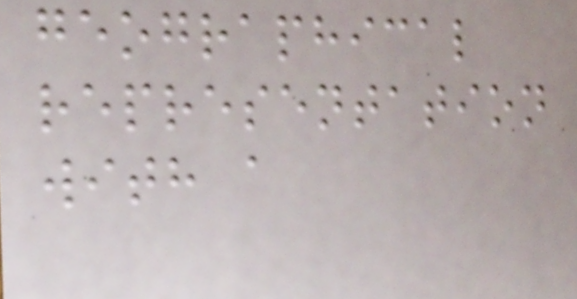geographical
representation
with a
